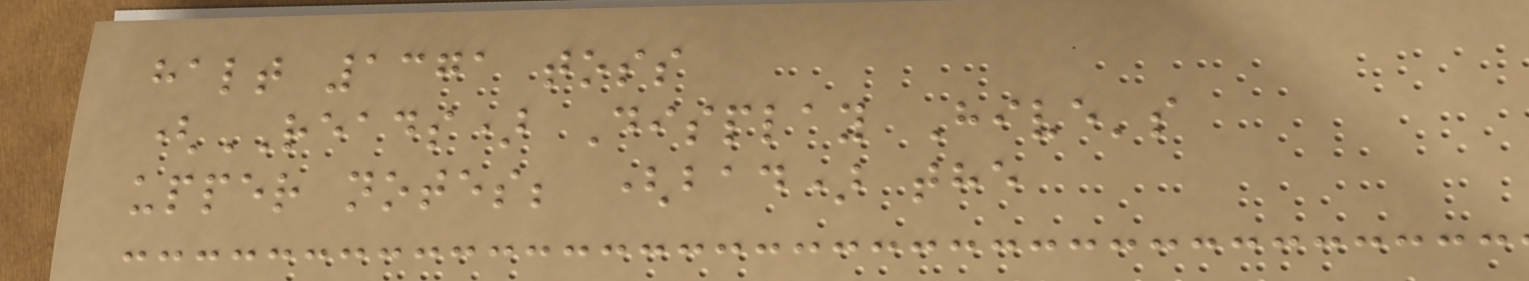halt 1371 toss
(READS) Display Hive's
upper notes; (bad) the
